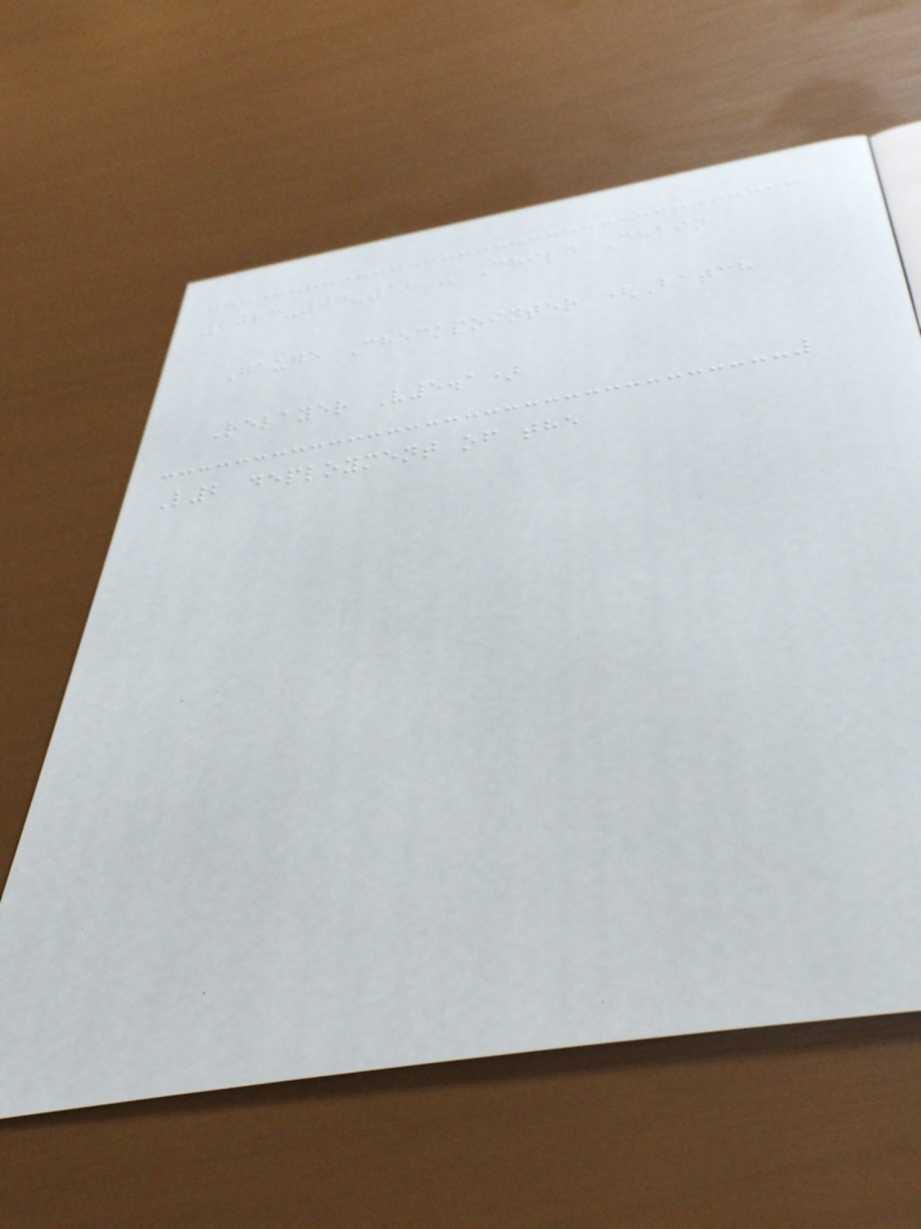2023-07-12 - Child Chain
Gauge Checkpointer (Batch
Relayer V5.1)
L2 deployment of the
